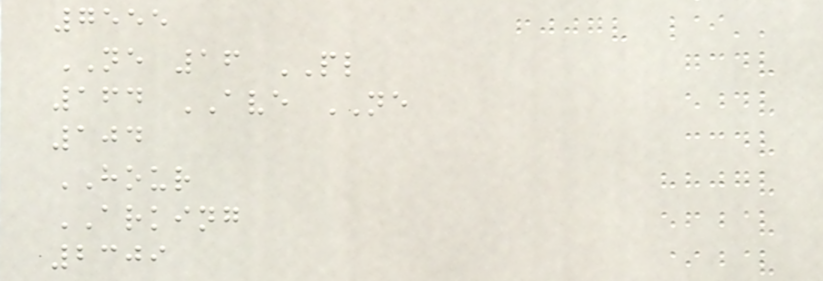7555
NE 16 PL
164 AVE NE
104
HOUR
ARKING
2309
